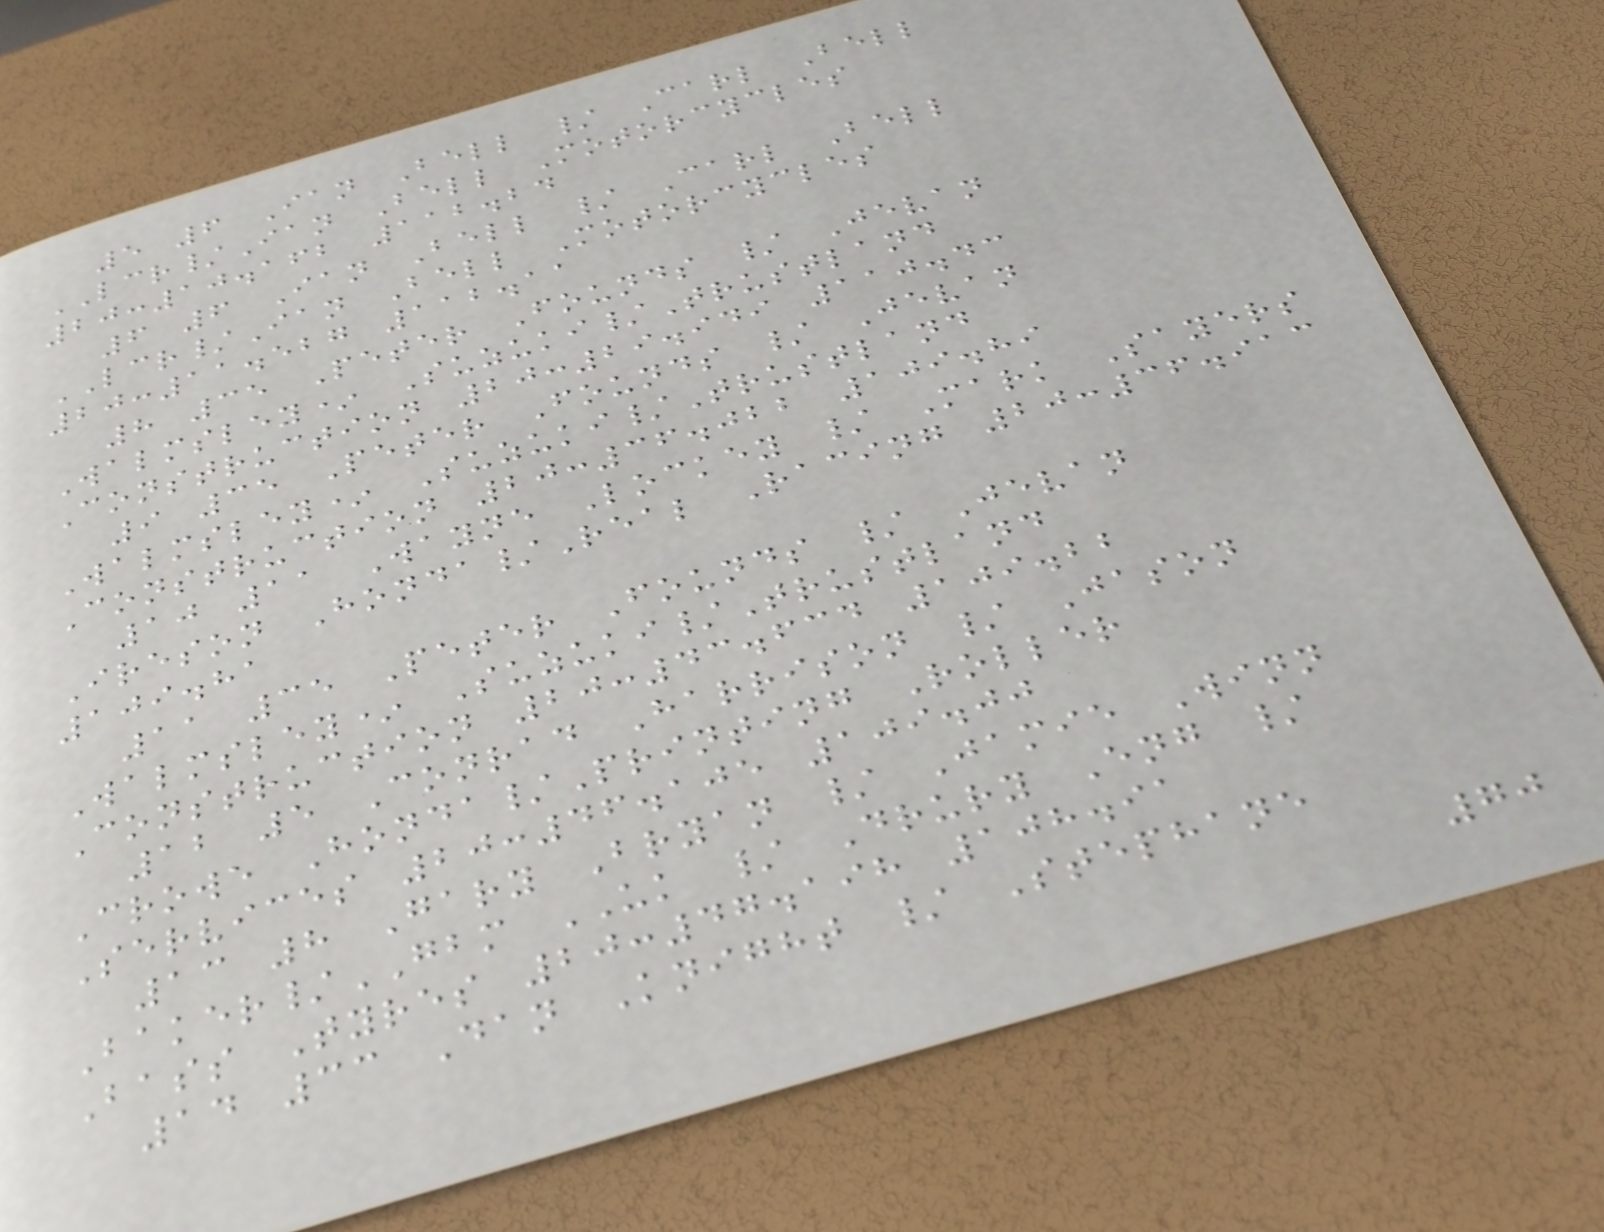5 6 Ian Bell / Carl Bell
LCR/Ian Bell Motorcycles
20:10.162 112.24
6 6 Ian Bell / Carl Bell
LCR/Ian Bell Motorcycles
20:11.527 112.11
8 35 Peter Founds / Jevan
Walmsley* Suzuki/Trustland
Construction 20:29.949 110.43
9 35 Peter Founds / Jevan
Walmsley* Suzuki/Trustland
Construction 20:36.022 109.89
10 11 Wayne Lockey / Mark Sayers
Ireson Honda/Real Racing 20:36.913
109.81
11 35 Peter Founds / Jevan
Walmsley* Suzuki/Trustland
Construction 20:43.634 109.22
12 5 Conrad Harrison / Jason
Crowe Honda/Printing Roller
Services 20:46.105 109.00
13 8 Gary Bryan / Jamie Winn
Baker/GBM UK / Drury Eng /
Bass Tyres 20:47.198 108.91
14 33 Dan Knight / Stephane
70
